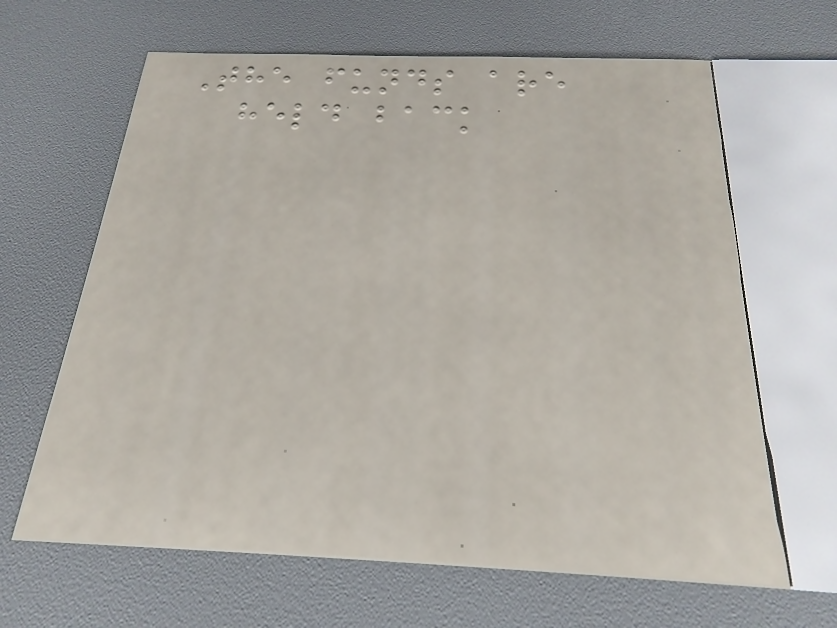The funds are
held back
